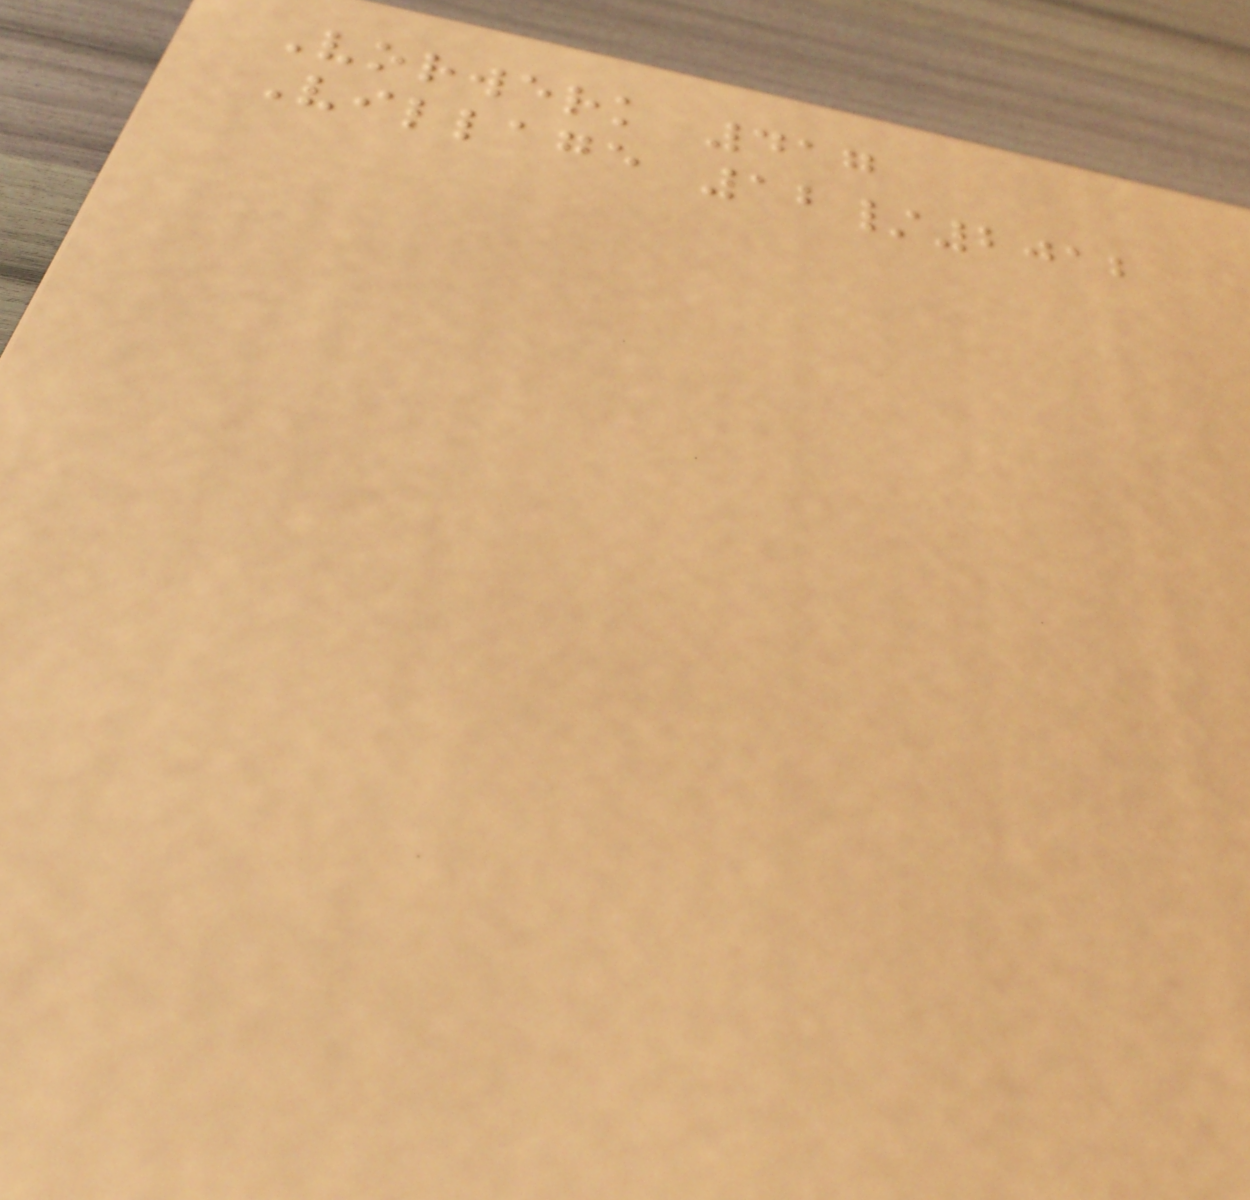Vorwerk 417
Village 12/2012
